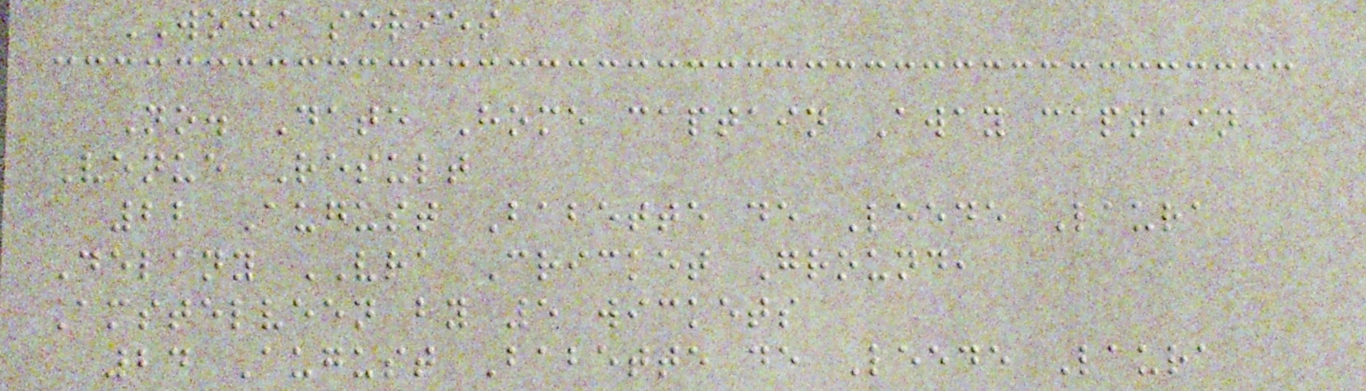WODI series
No. Date Home captain Away captain
Venue Result
22 August Babette de Leede Laura
Delany VRA Cricket Ground,
Amstelveen by 5 wickets
24 August Babette de Leede Laura
